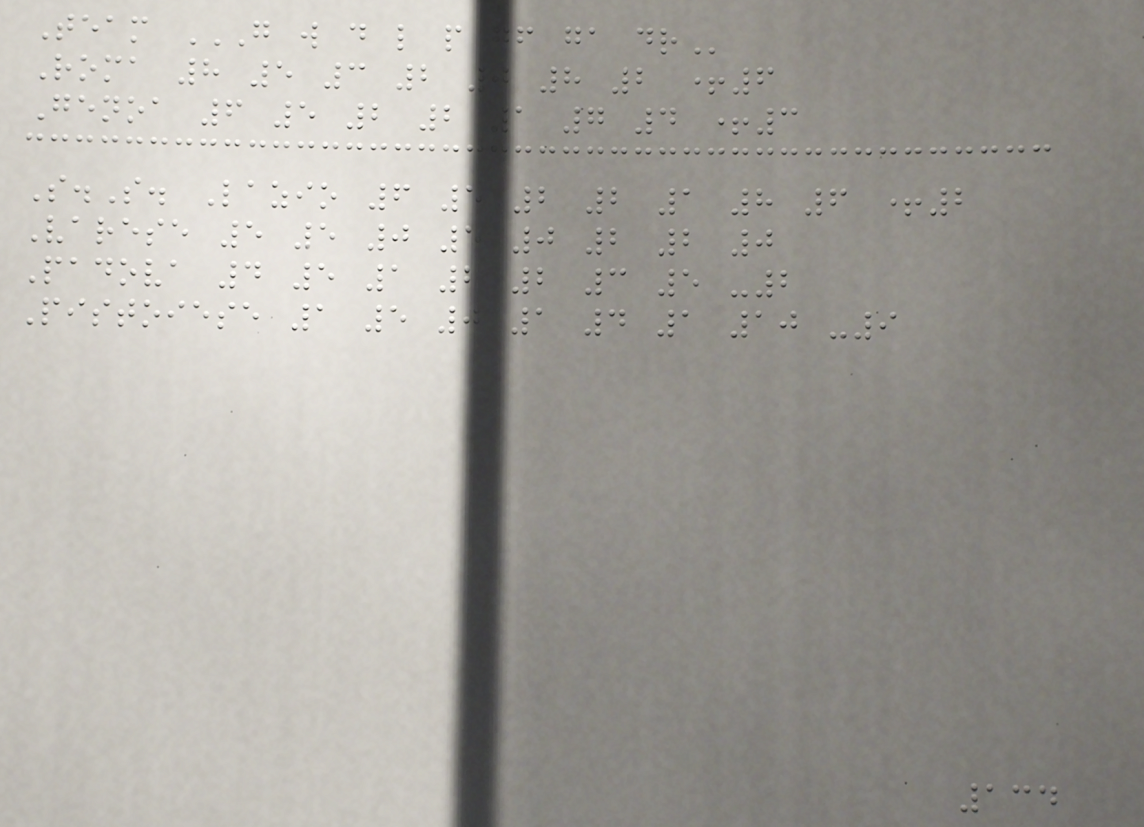Team G W D L P GF GA DR
Roma 8 5 3 2 0 8 2 +6
Genoa 6 5 2 2 1 7 4 +3
S.S. Lazio 6 5 2 2 1 8 6 +2
Varese 5 5 0 5 0 2 2 0
Padova 4 5 1 2 2 3 5 -2
Pistoiese 1 5 0 1 4 1 10 -9
134
